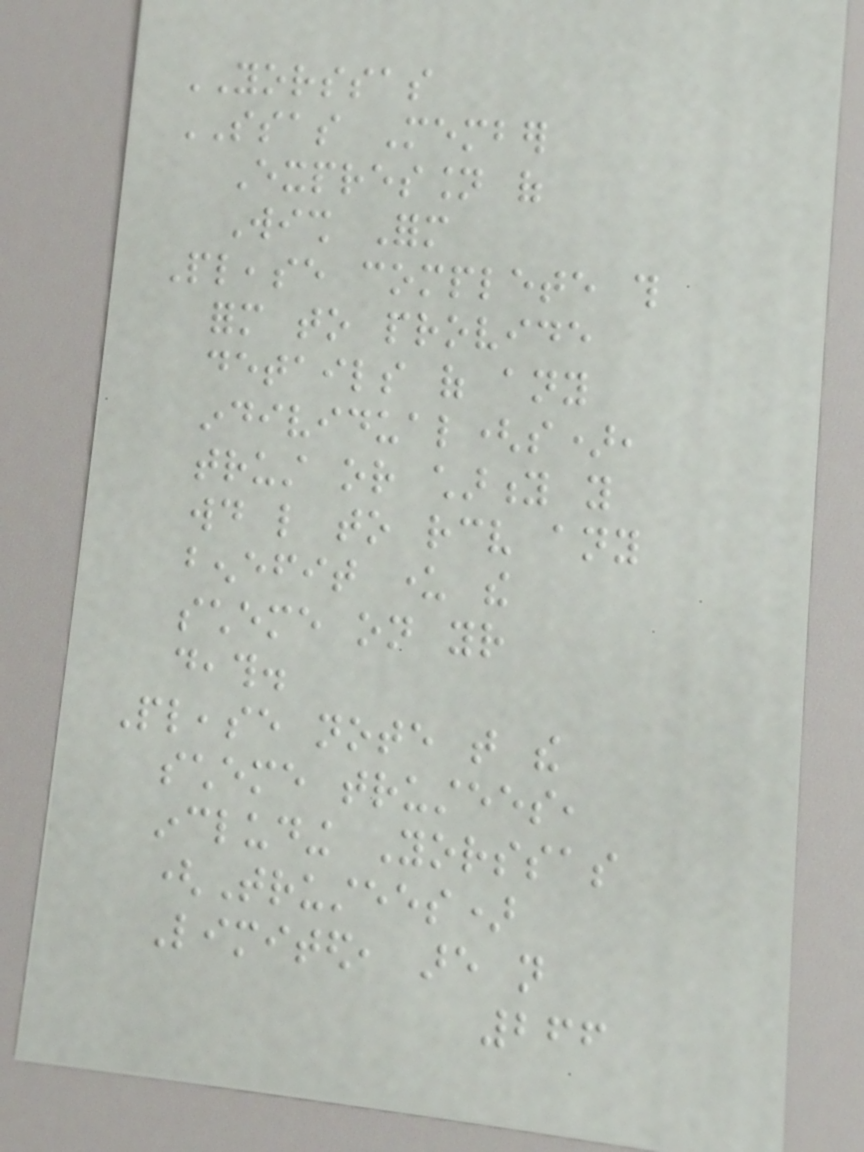YORSSAS
SSAS Member
Expression of
Wish Form
Please complete this
form to provide
details of any
individual(s),
trust or charity you
would like to receive any
benefit under the
scheme on your
death.
Please note that the
scheme trustees,
including Yorssas
(Trustees)
Limited, are not
266
